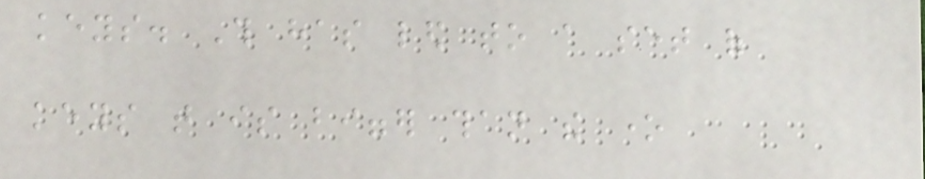keys. This has led to a set of
keys that is bigger than the one
